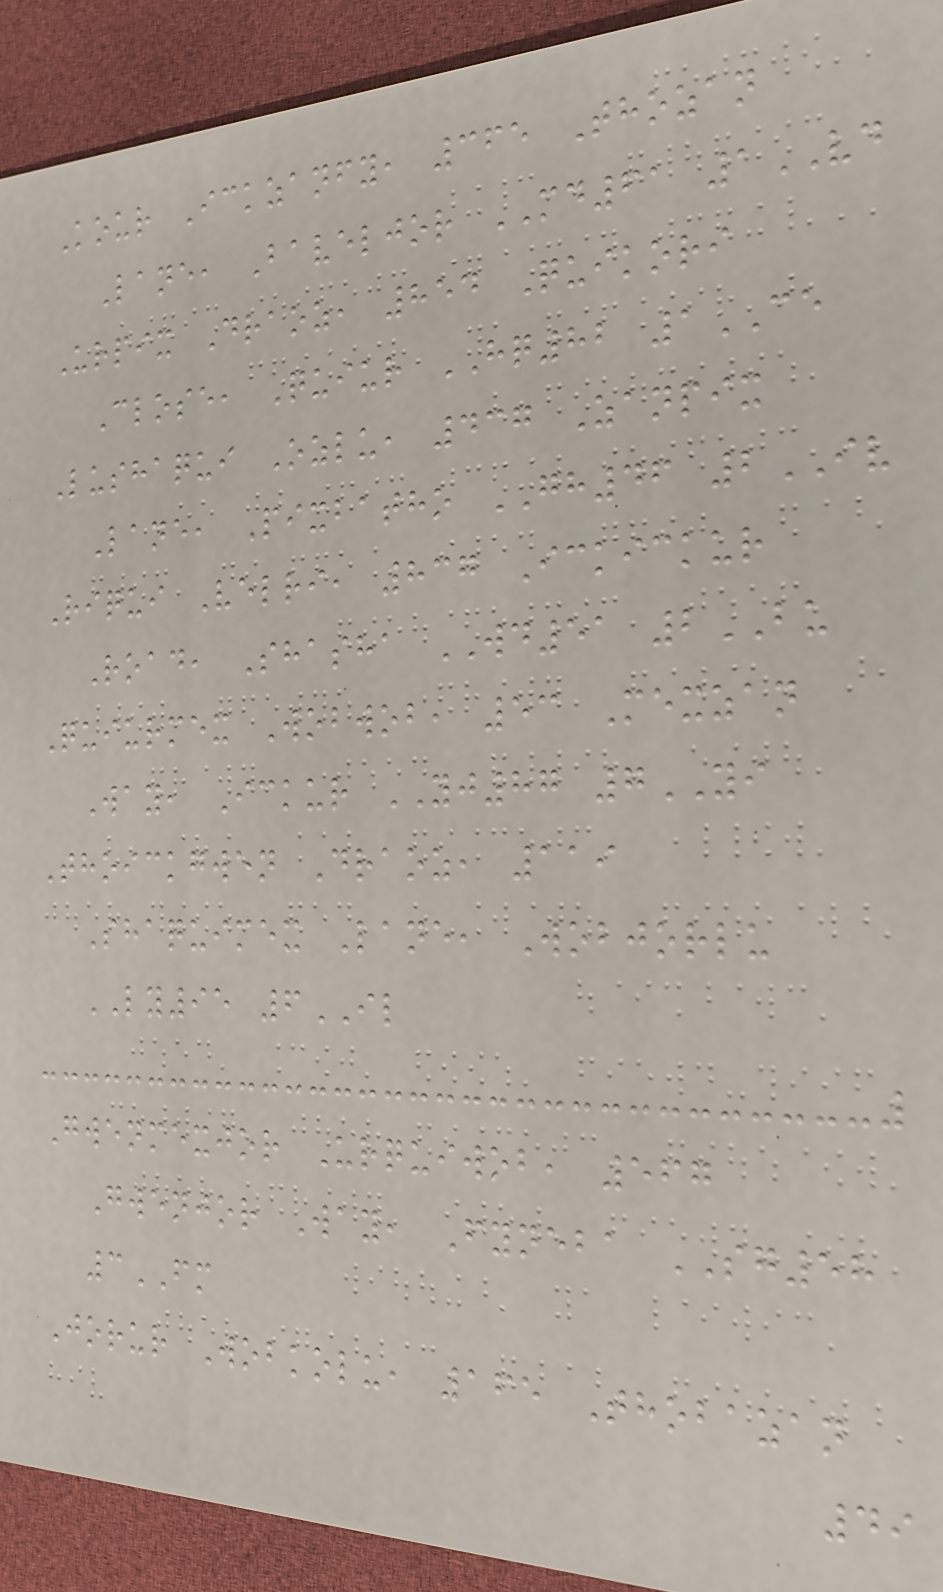Kour Ickzanfy, 365 Thozan
Lane, Baveljor MD61 1VD
Urpix Draoz, 854 Quikori
Close, Quiur HQ82 1CE
Lushaqui Ozlu, 437 Zanpix
Lane, Pixbatho GH46 2IV
Riqui Velri, 837 Ickickur
Road, Shasha WD51 2BU
Quiurmex Wobwob, 53 Mexzan
Way, Ickur YJ87 7YI
Thoickgwen Draoz, 119
Shaquimex Lane, Wobjorlu
LY95 6IL
Gwenmexjor Urquiwob, 567
Gwenjor Way, Fyneba SG58
3FM
Jorur Wobkolu, 165 Thobazan
49
